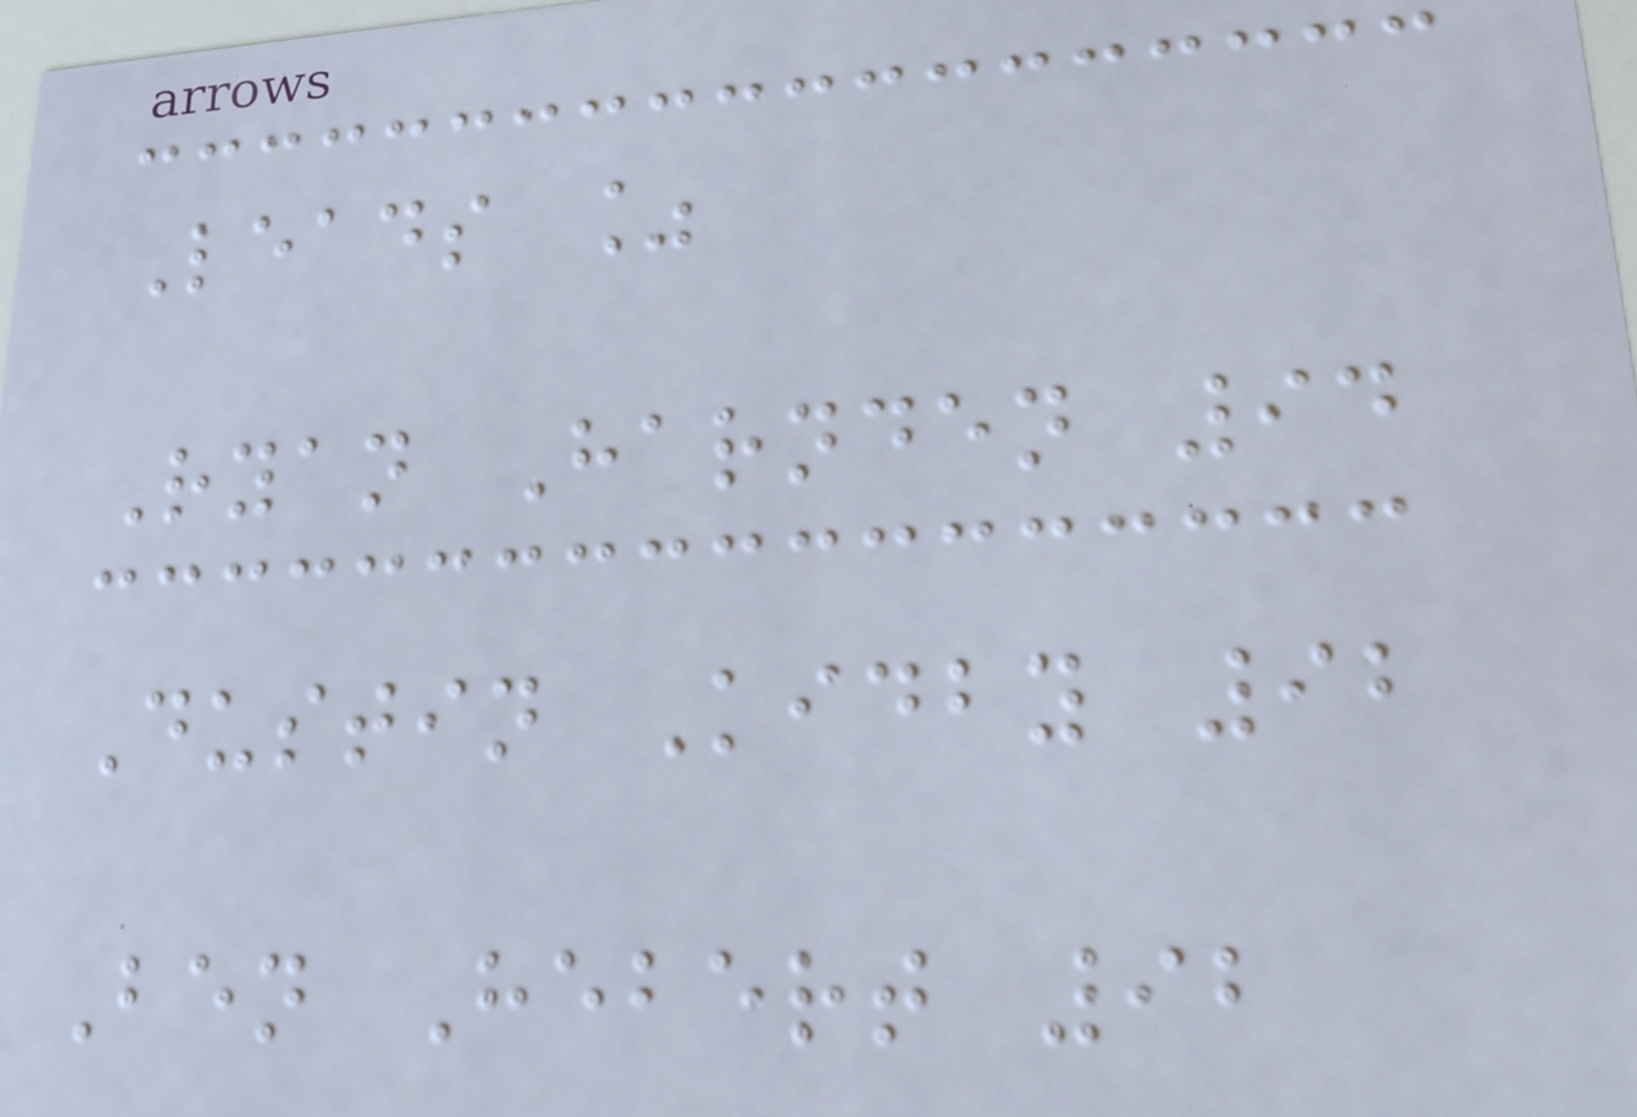Leads %
Ryan Harnden 94
Dustin Kidby 92
Ben Hebert 92
